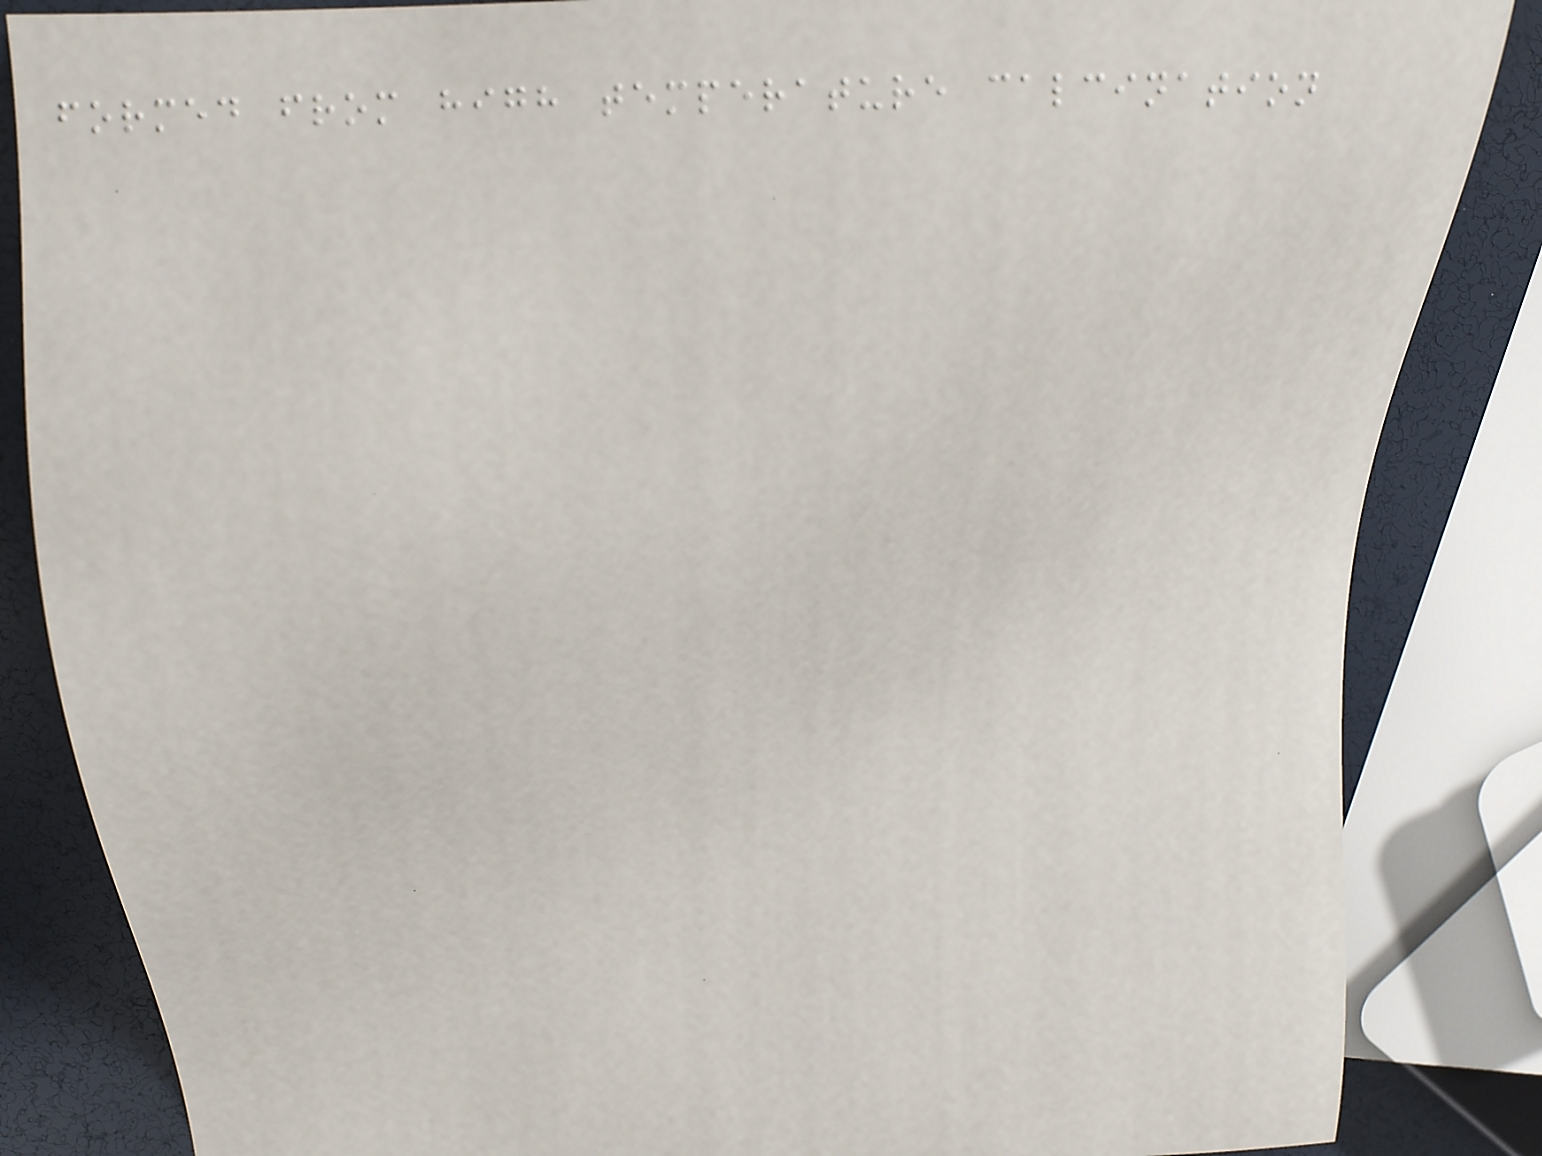formed from high temperature calcination
